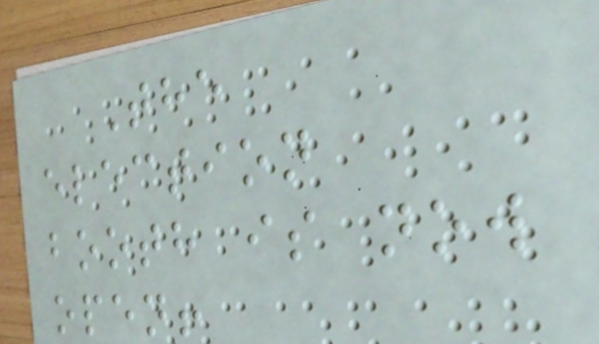The
election
booth is now
open!
